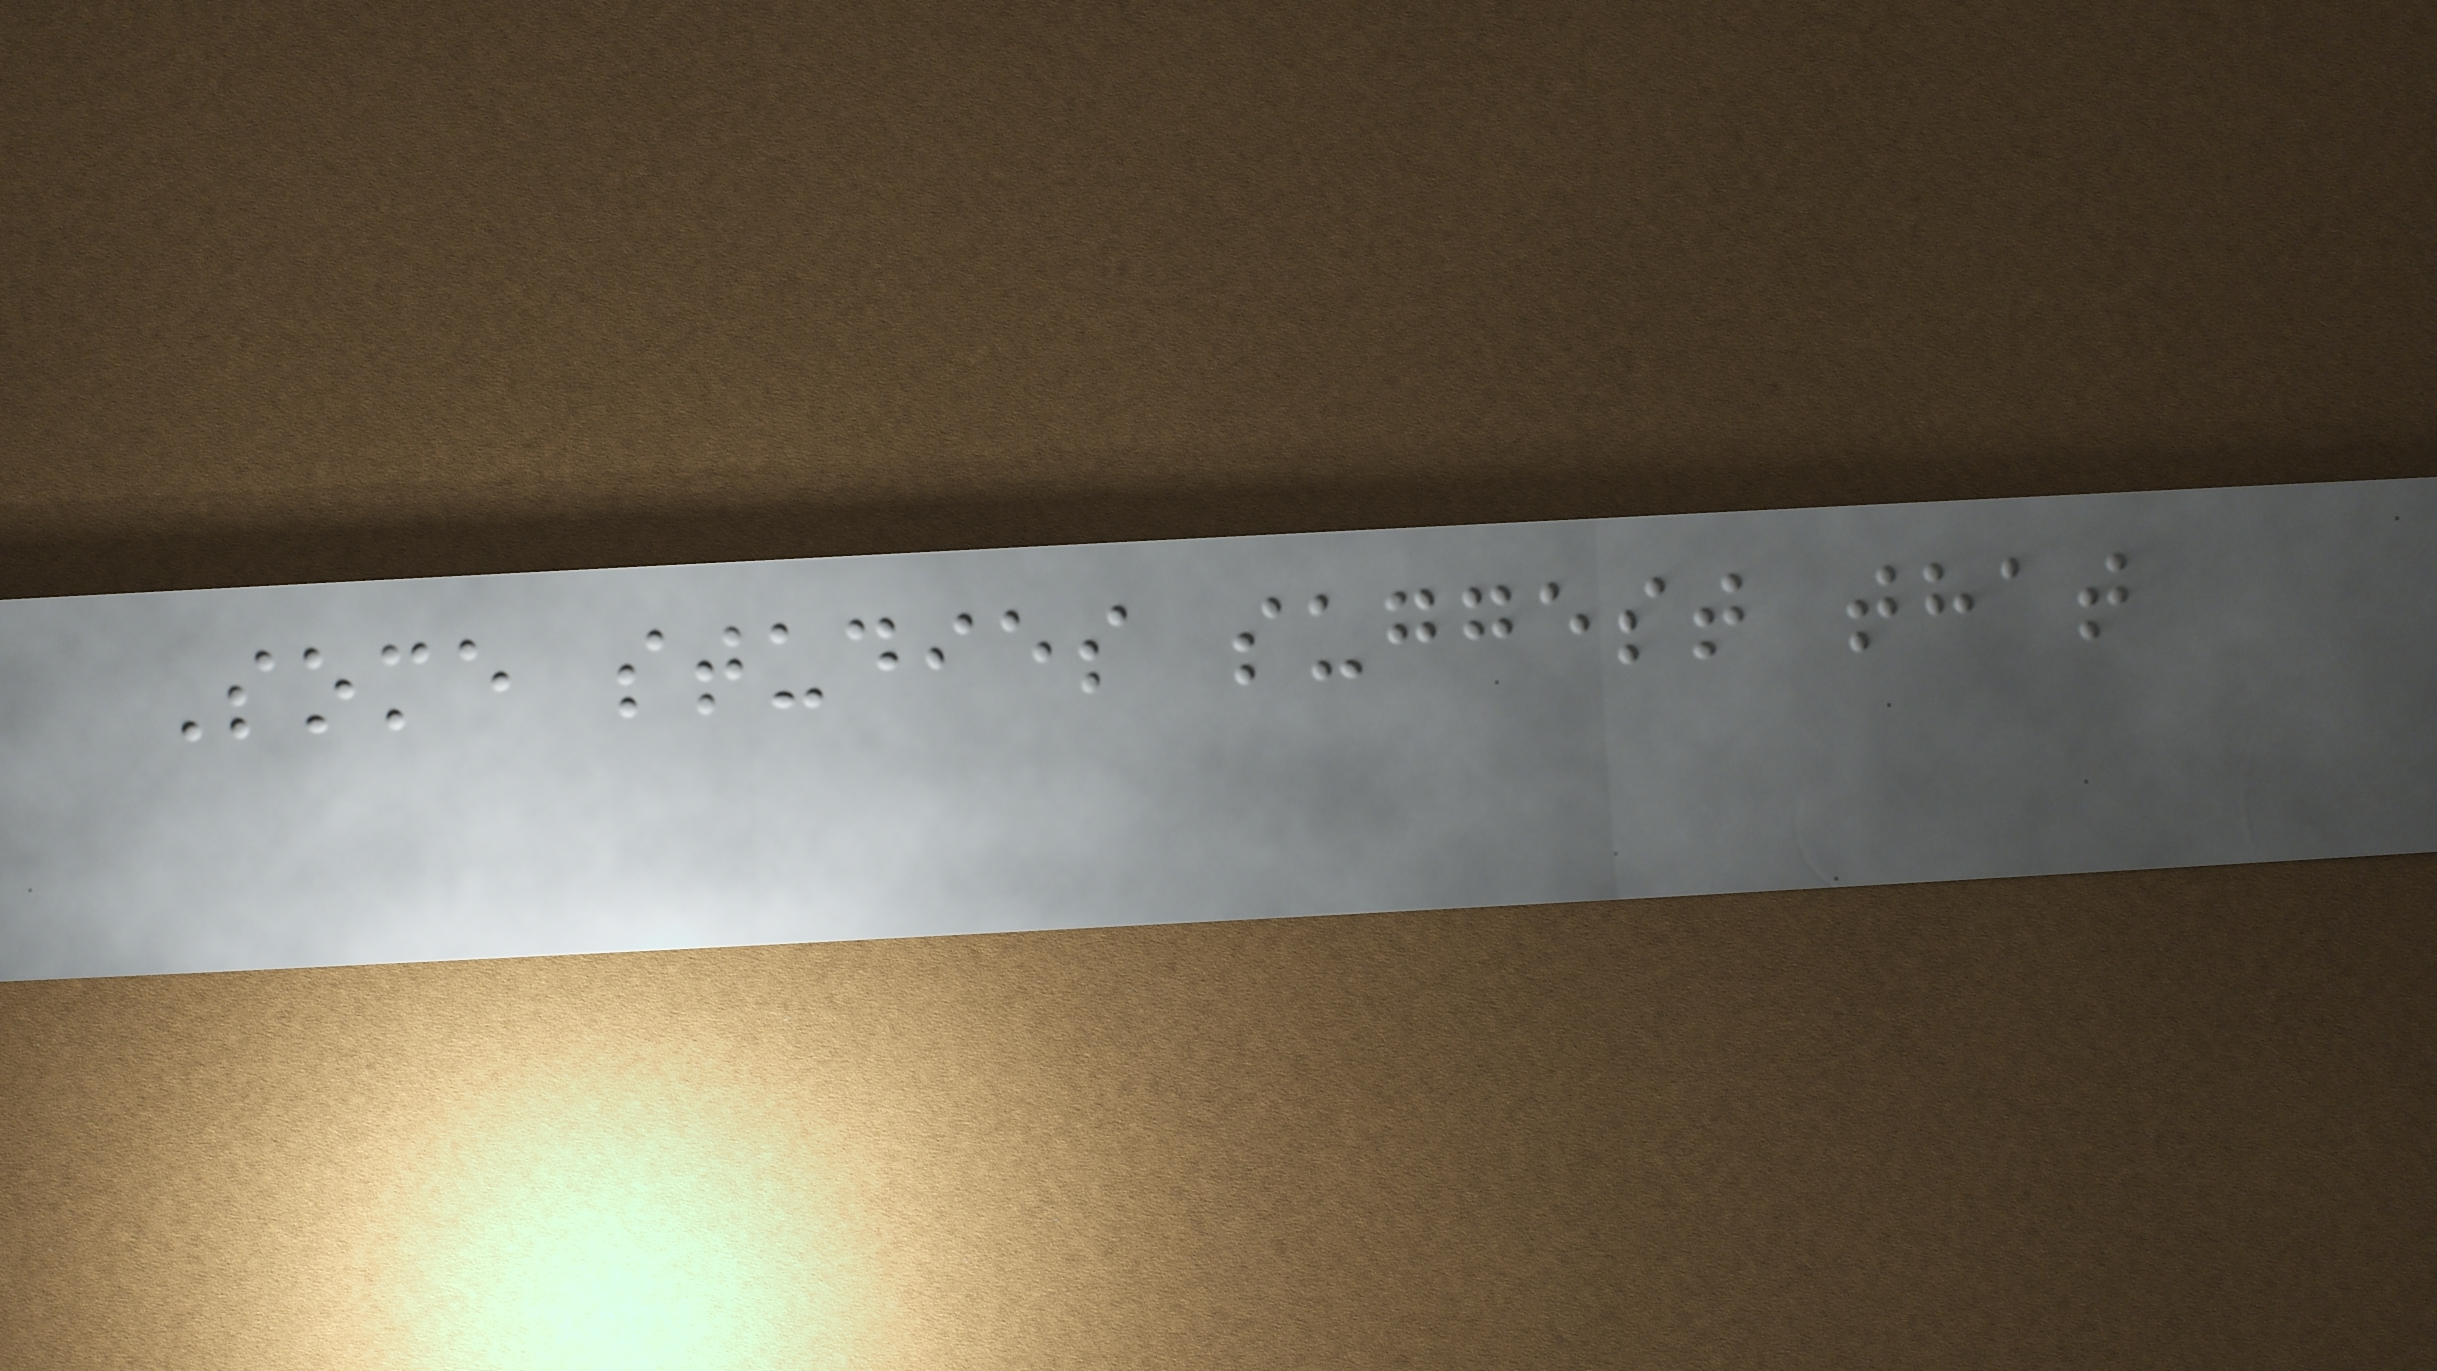Some studies suggest that
